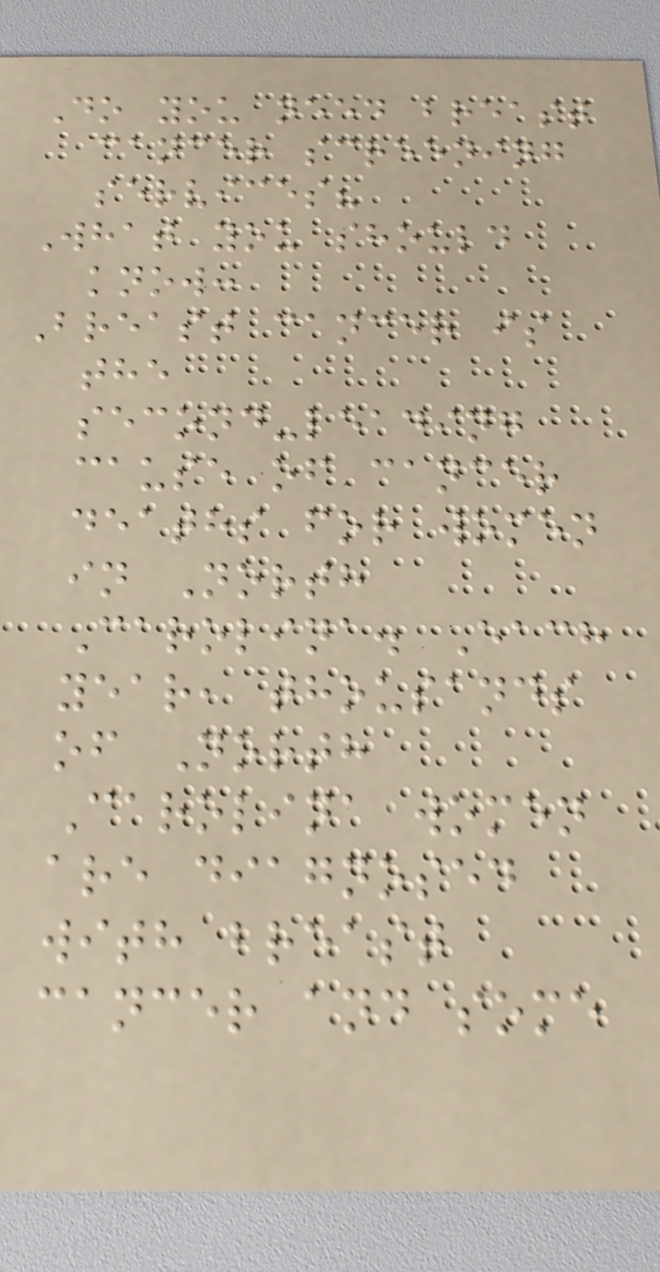Do you need breast
cancer screening
services?
What you should
know:
Breast cancer is
the
second-leading
cause of cancer
deaths for women
in North
Carolina. Each
year, thousands
of North
Carolina women
are diagnosed
with breast
cancer and some
